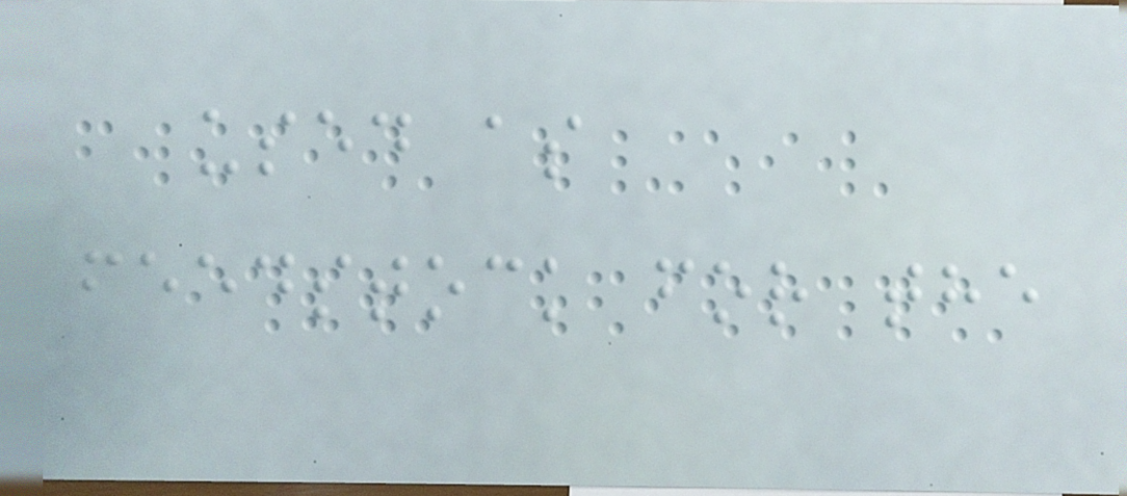used as
feedstock for the
